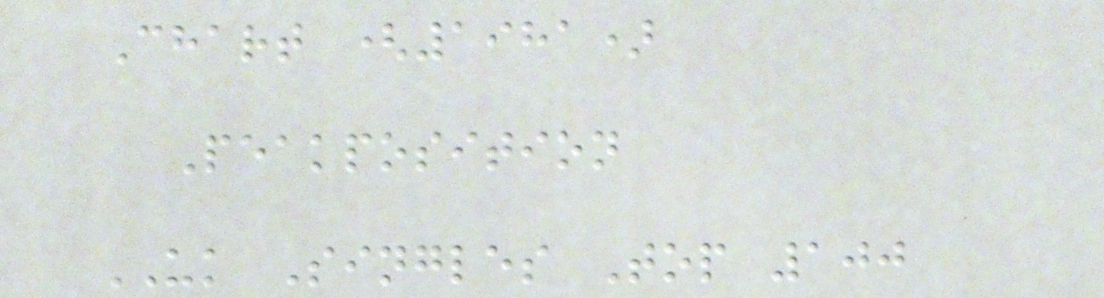Chart (1981)
Peakposition
UK Singles Top 100
